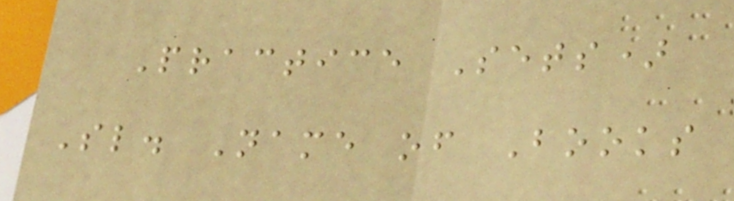Practice Sets)
Sl. Name of Books
